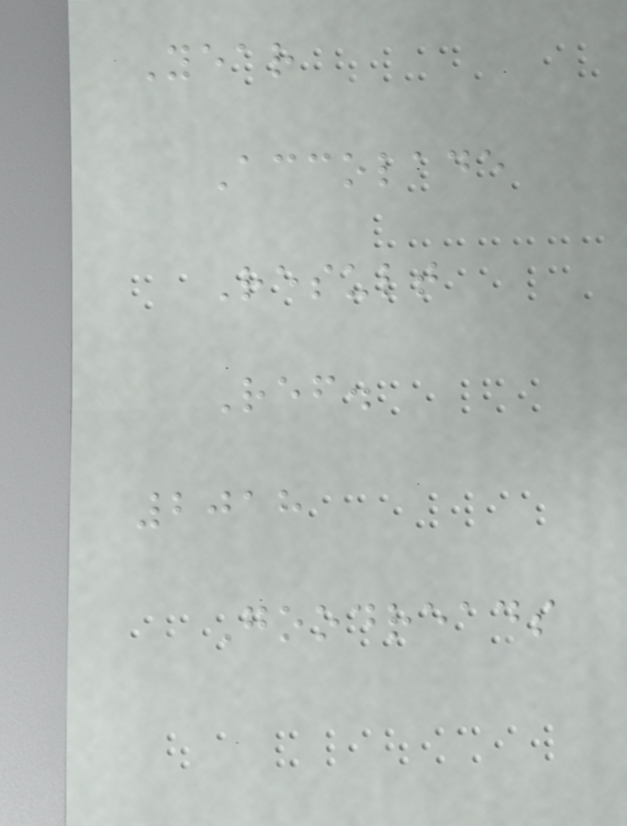Year
Accolade
Result
Ref.
2018
Goodreads
